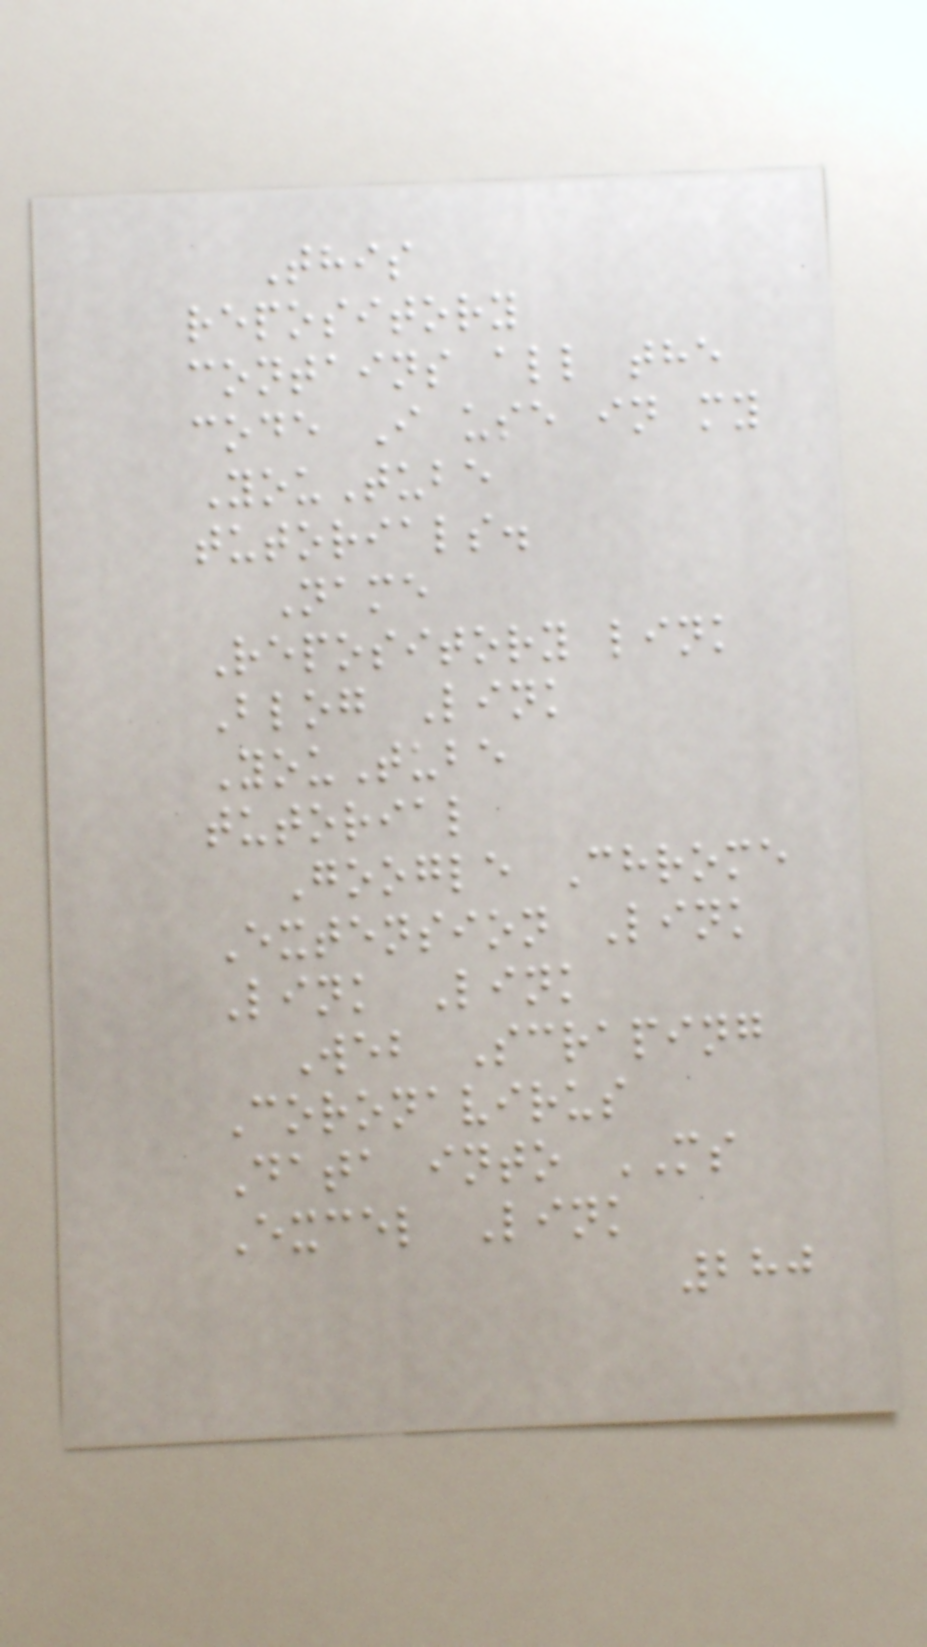This
repository
contains all the
code I use in my
YouTube
tutorials.
Name
Repository link
Blog Link
YouTube
tutorial
Google Chrome
Extension Link
Link Link
Web Scraping
Coronavirus
Data into MS
Excel Link
280
